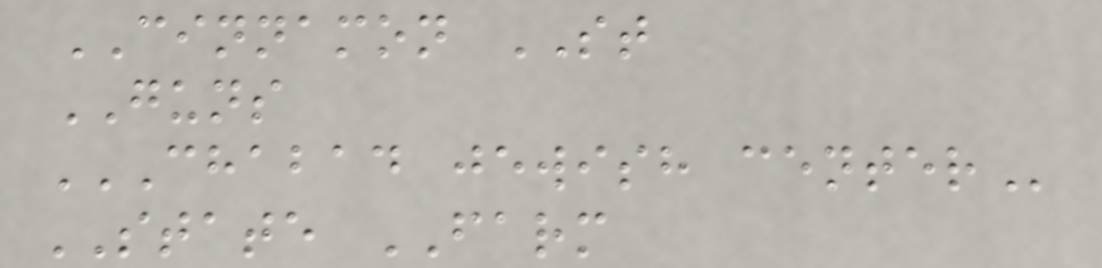CINNAMON ST
GUNS
CHABAD JEWISH CENTER
STATE FARM
